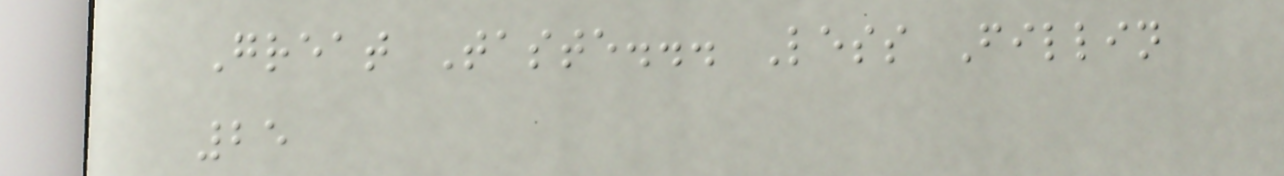Great Taste... Less Fillin
25
